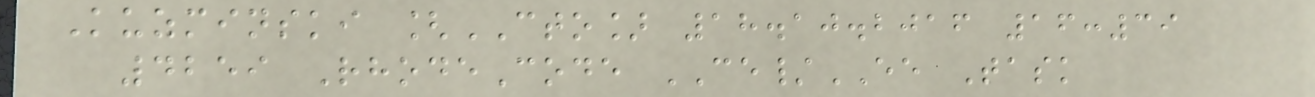Kuzminski [CTO] 18.10.2016 16:39
4259 RhodeCode CE/EE Task
